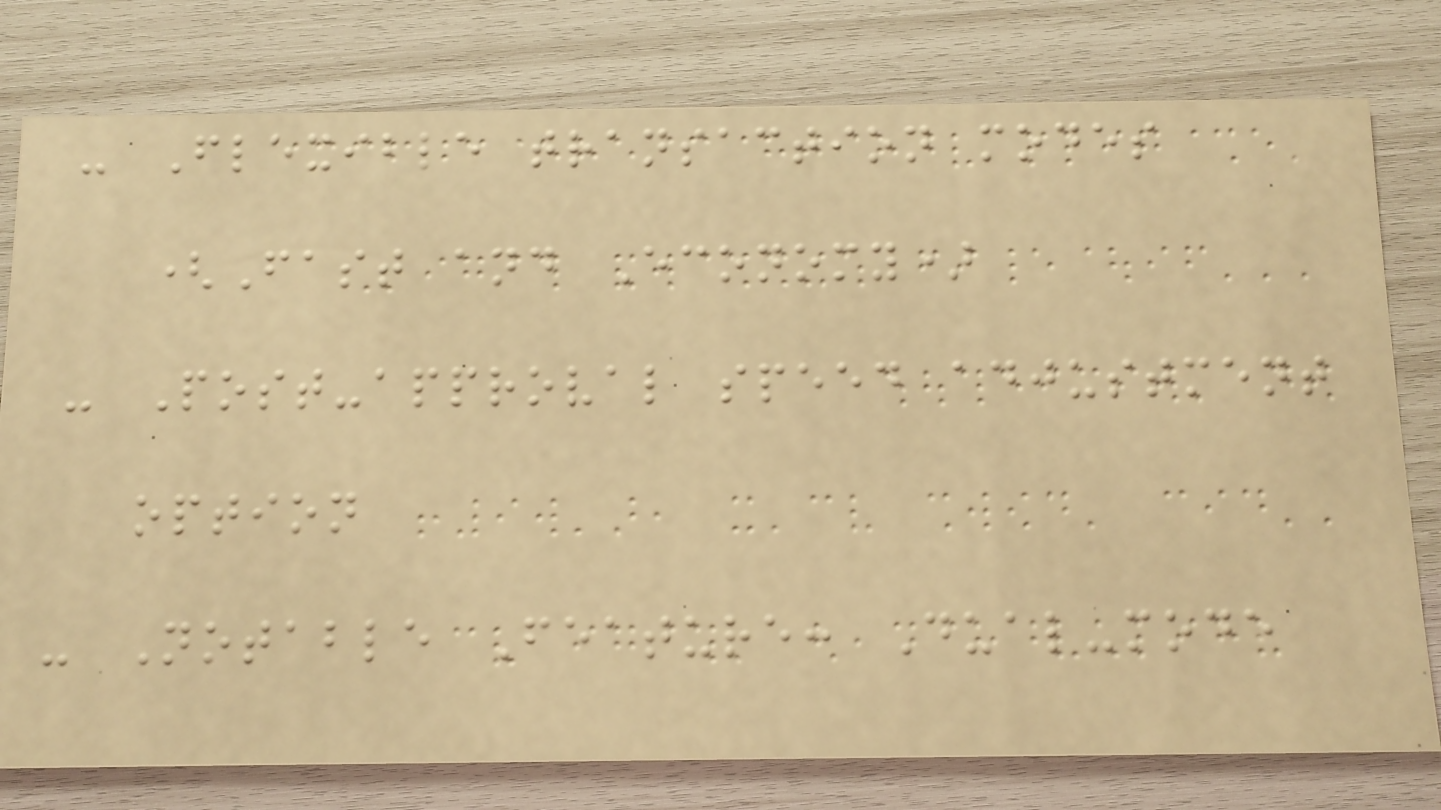- Flexible transaction modes
(Fast and Economy)
- Post-approval speed adjustment
option
- Notable Feature: Dual-mode
